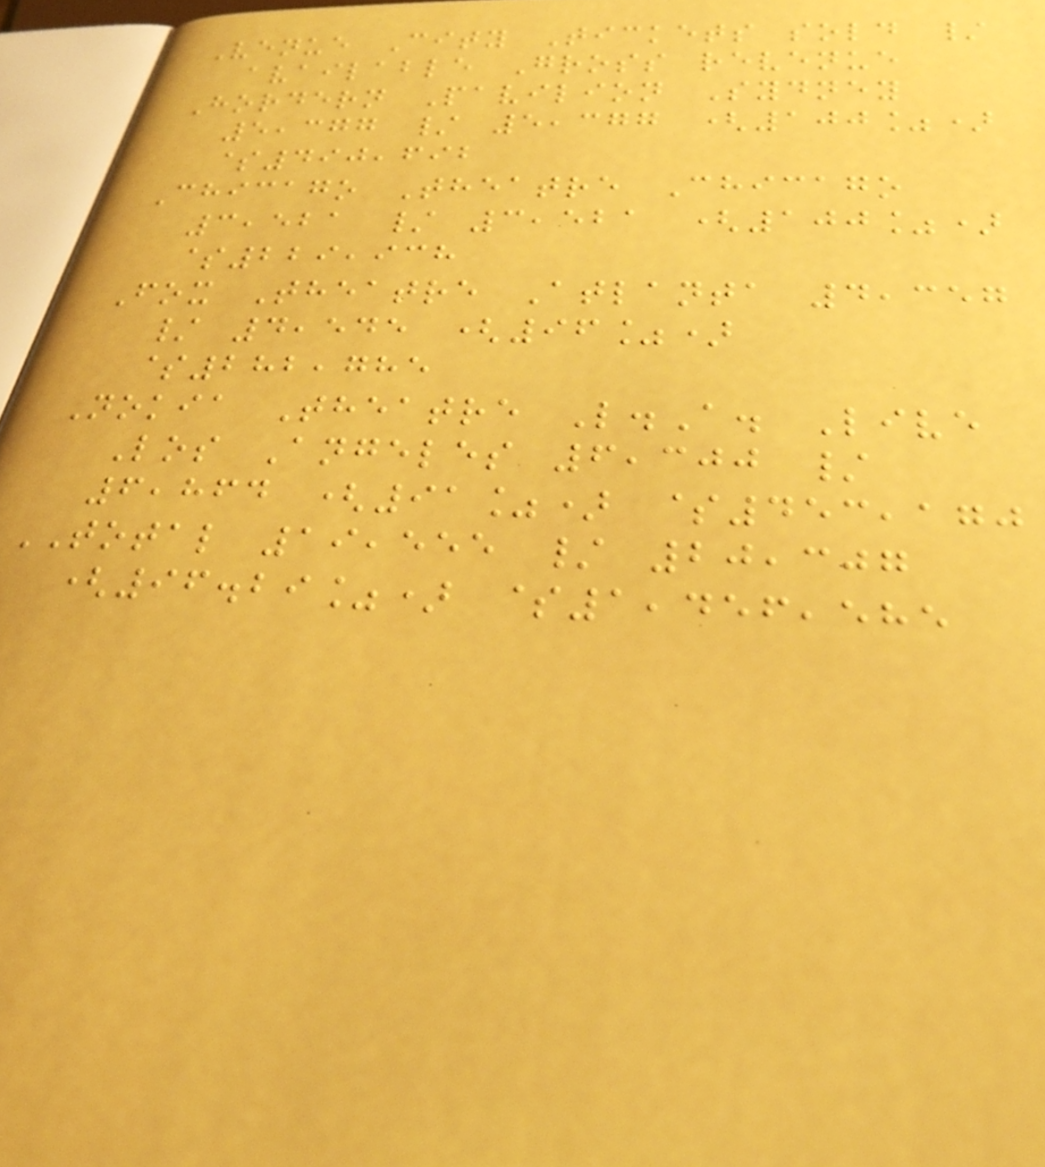Venue City Tickets sold /
available Gross revenue
Hordern Pavilion Sydney
5,377 / 5,377 (100%)
$490,692
Chicago Theatre Chicago
3,521 / 3,521 (100%)
$229,938
Fox Theatre Atlanta 4,357
/ 4,545 (96%)
$282,785
Nokia Theatre L.A. Live
Los Angeles 6,300 /
6,864 (91%) $453,170
TOTAL 19,555 / 20,307
(96.29%) $1,456,585
